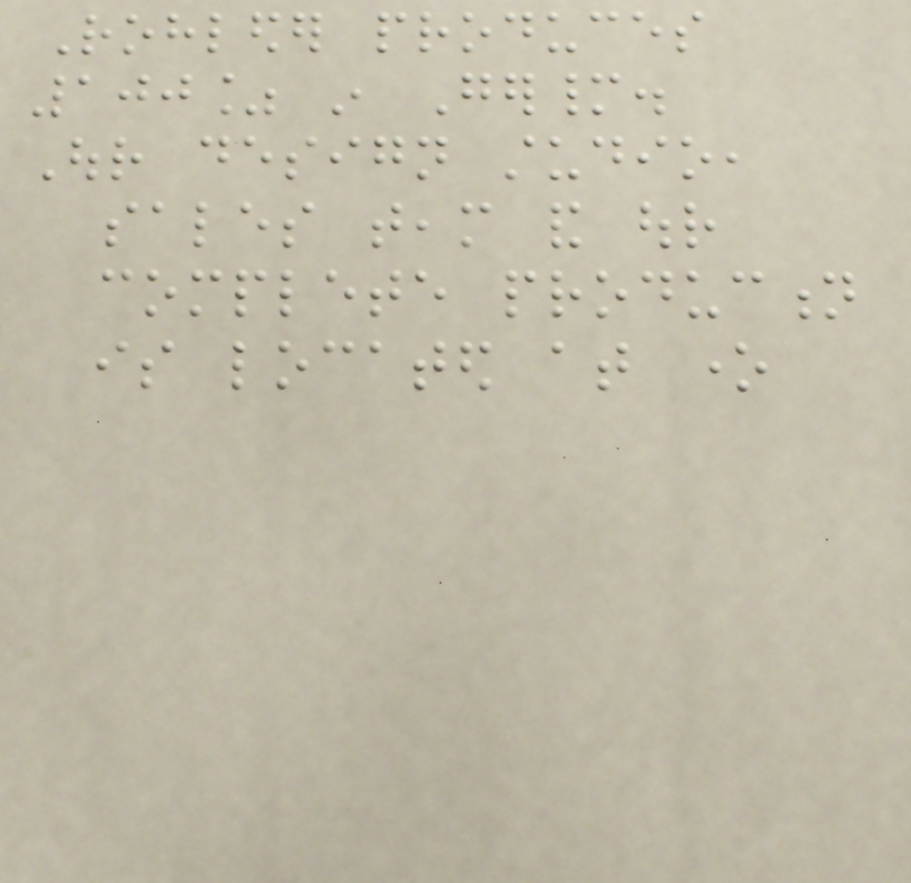Rohleder produces
100% in Germany.
Our design studio,
sales team and our
complete production
is located at one
